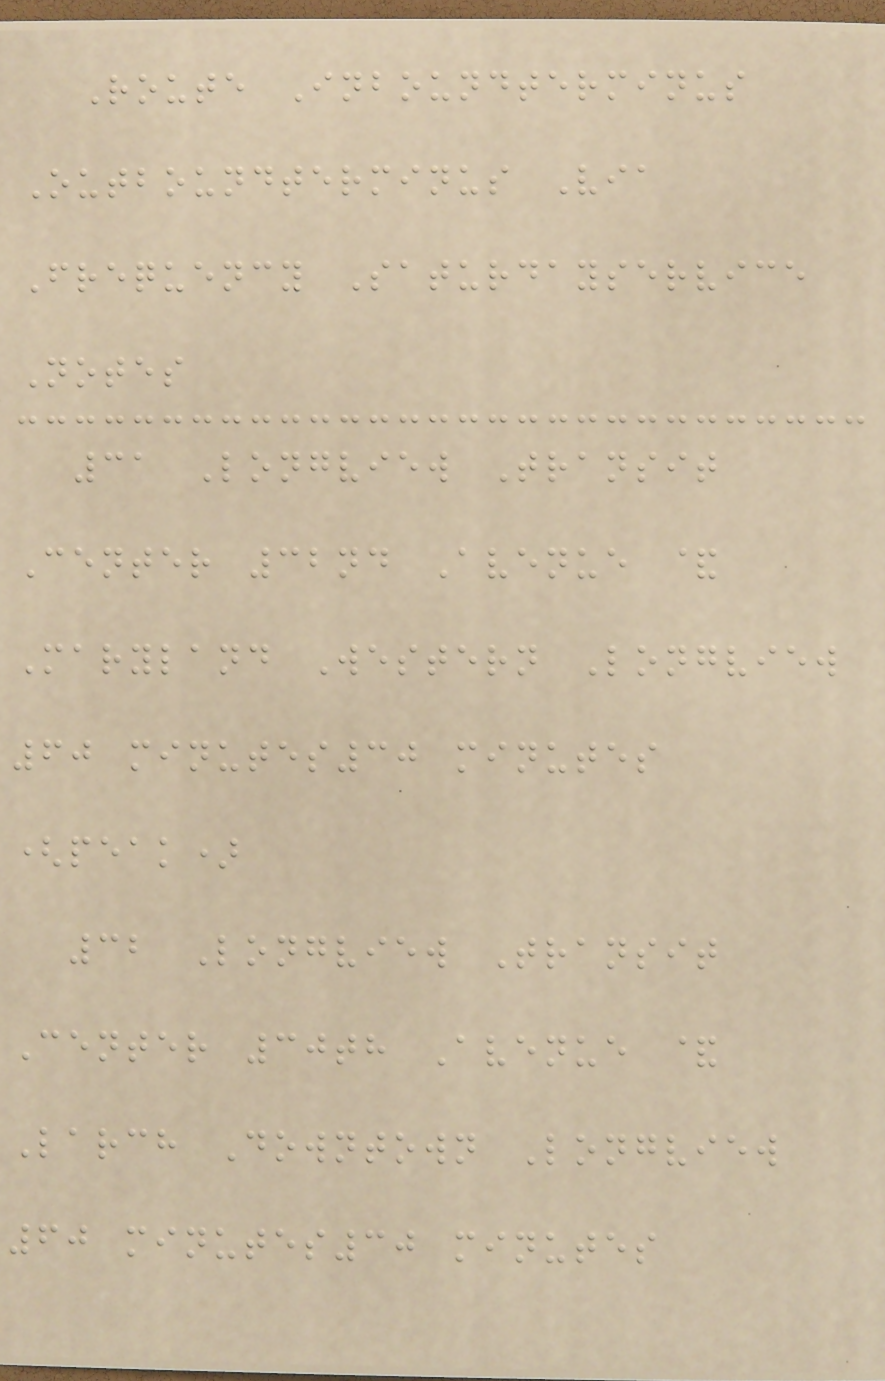Route Inboundterminus
Outboundterminus Via
Frequency Saturdayservice
Notes
31 Longview Transit
Center 32nd Avenue &
Maryland Western Longview
60 minutes30 minutes
(peak)
32 Longview Transit
Center 30th Avenue &
Larch Downtown Longview
60 minutes30 minutes
